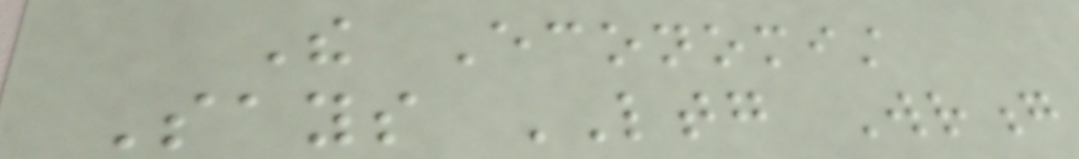The Economist
Says LTG Wrong
